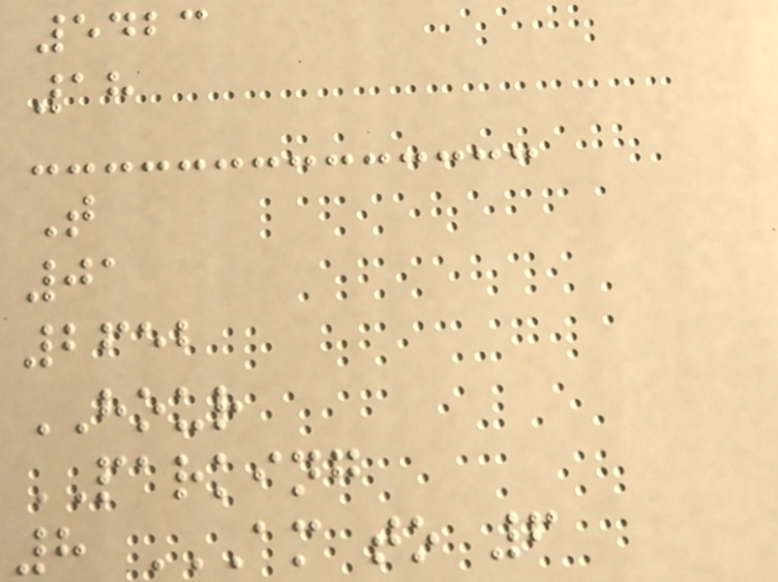5423
18
T
01
2652
HOUR
PARKING
8 AM TO 6
